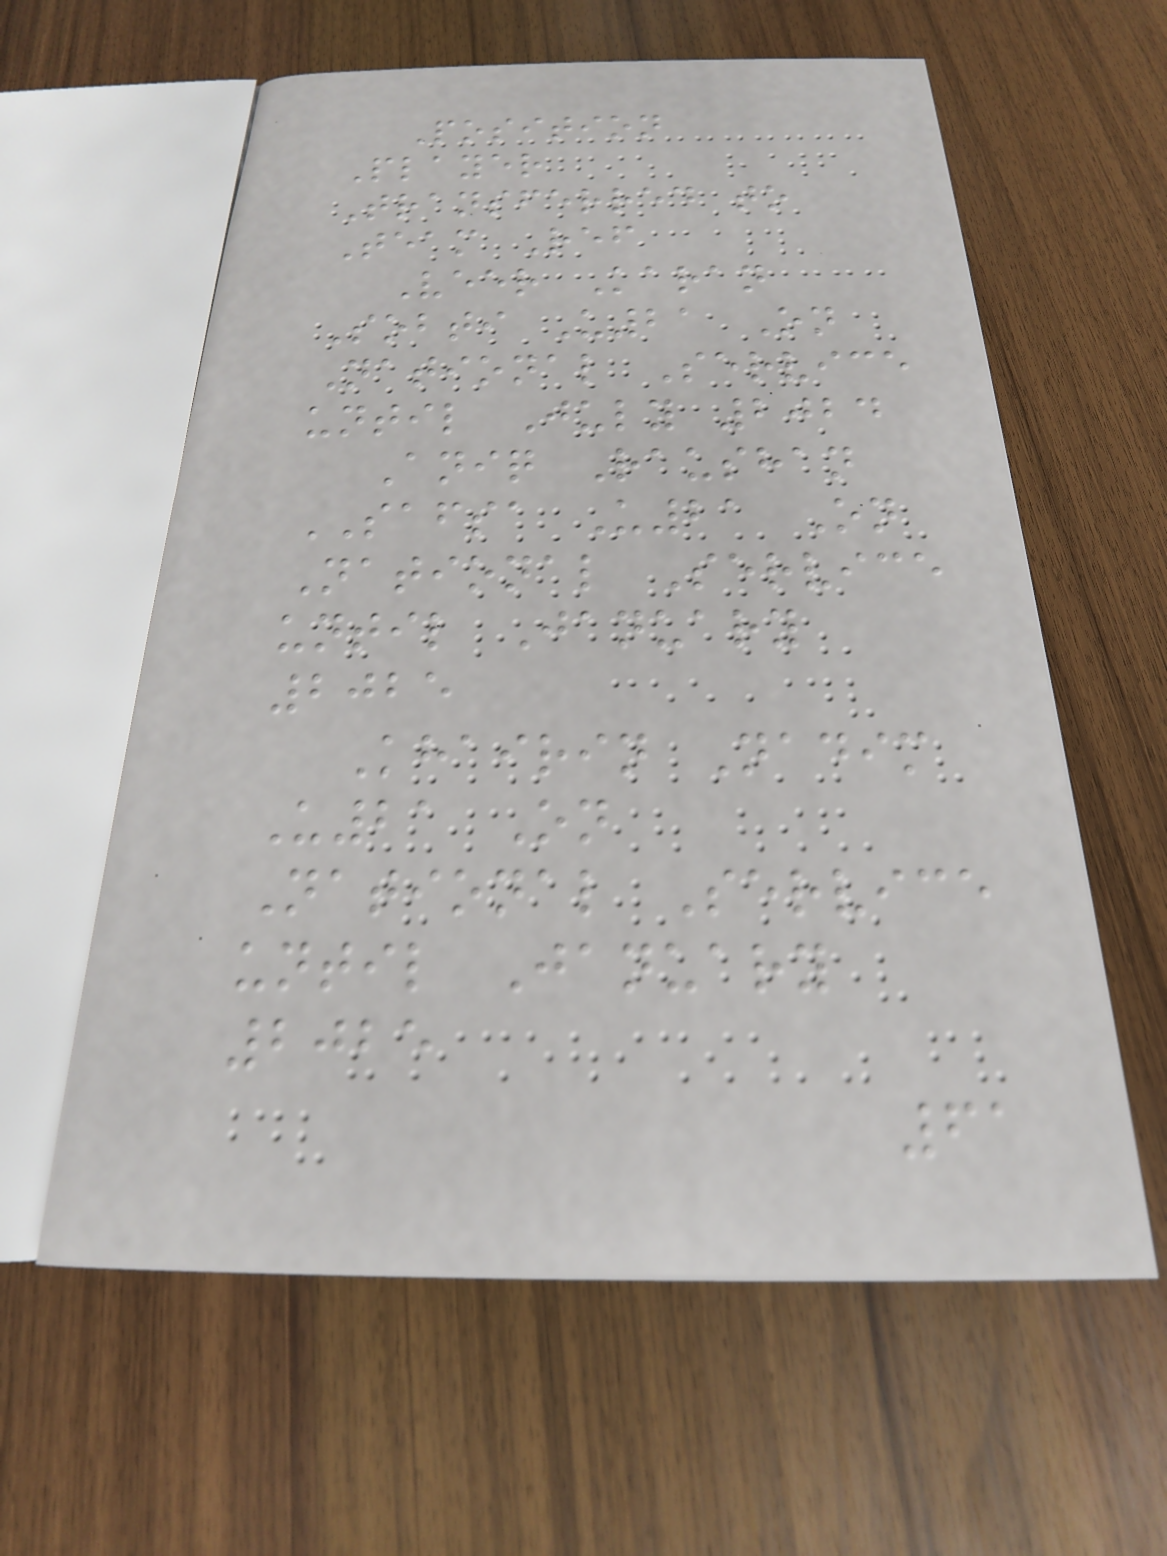Position
Player
Transferred to
Team Ref
Veer Karan
Sobti U21 On
National Service
until July 2024
Aniq Raushan
SAFSA U21 On
National Service
until January
2025
Khairin Nadim
U21 On
National Service
until January
2025
61
